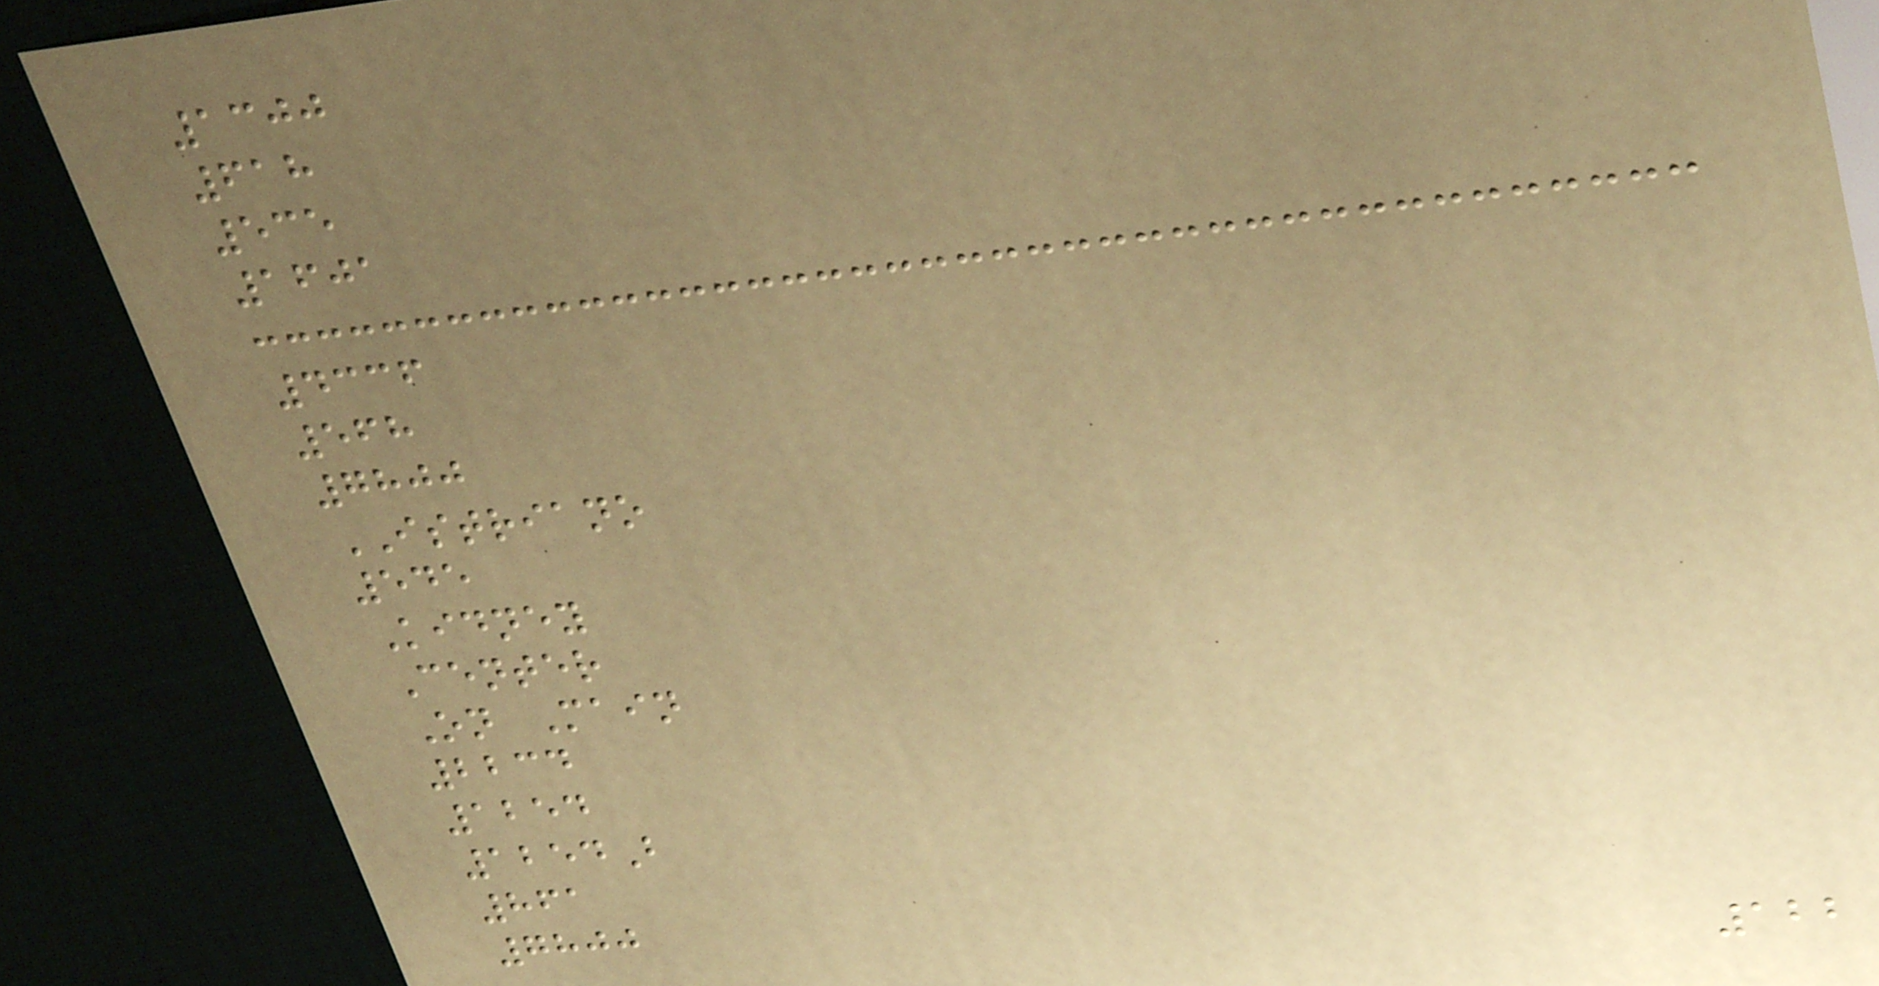1300
618
535
1601
4336
568
7800
ISTRIANO
545
Kidney
Center
On Main
2234
1254
1254B
861
7800
122
